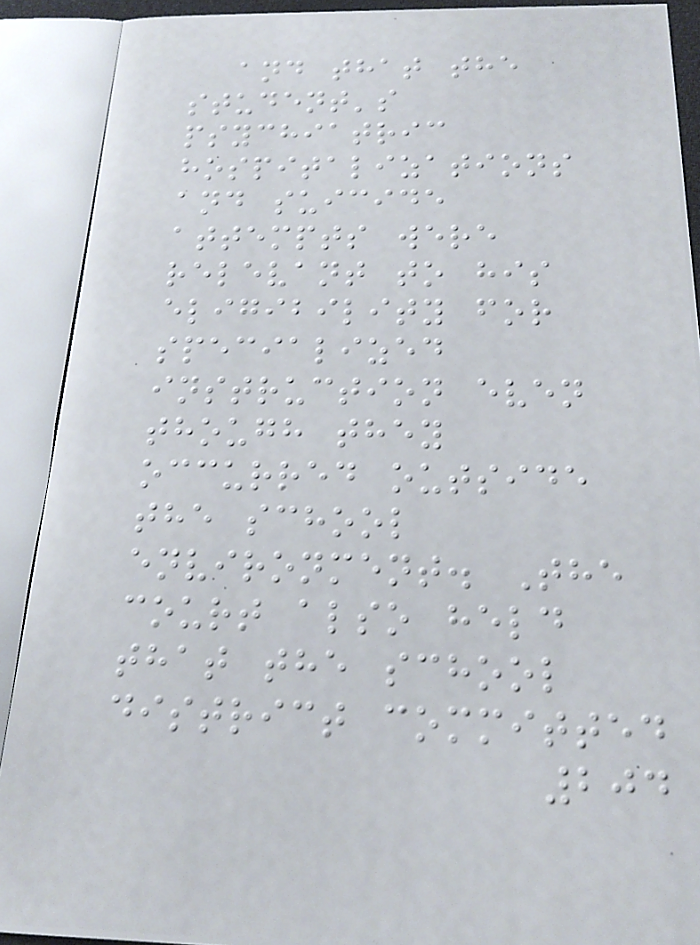and that the
student's
psychiatric
hospitalizations
and suicide
attempts were
relevant to his
eligibility for
specialized
instruction even
though they
occurred outside
the school
environment. The
court also held
that the school
district committed
204
